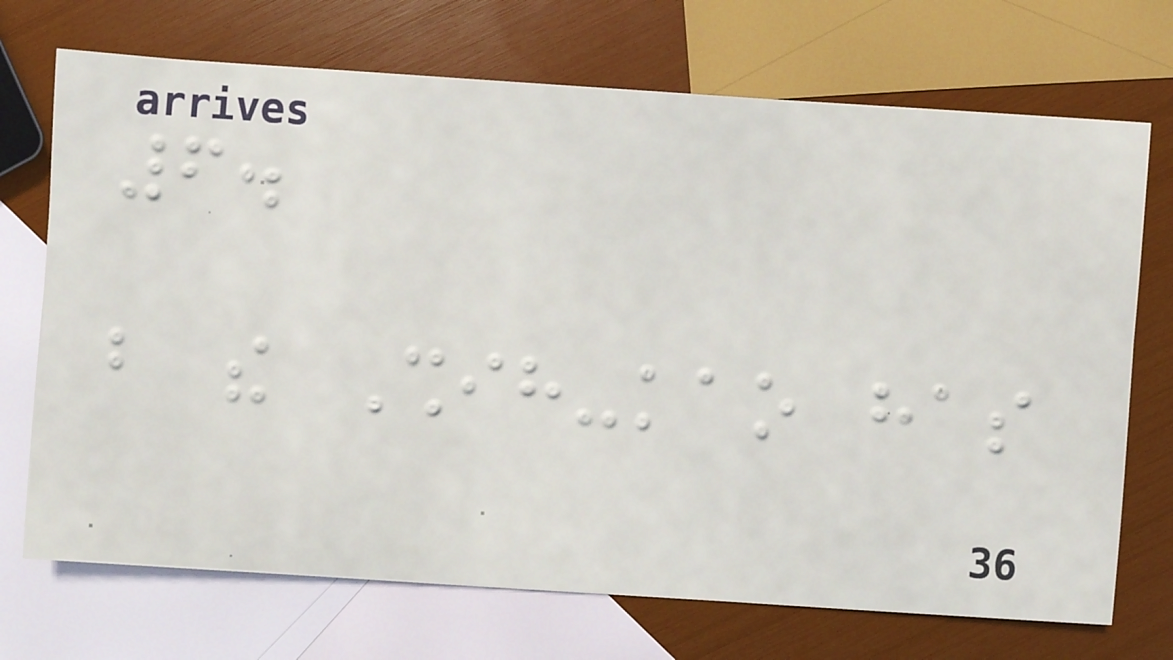6.
but the Shih-kao has
